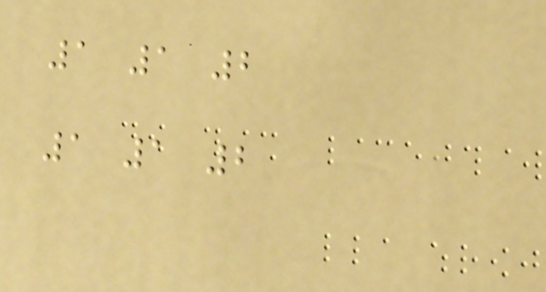1 1 2
1 1 2
